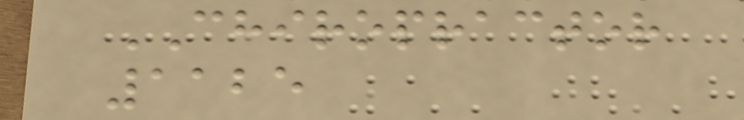CHIROPRACTOR
1125
